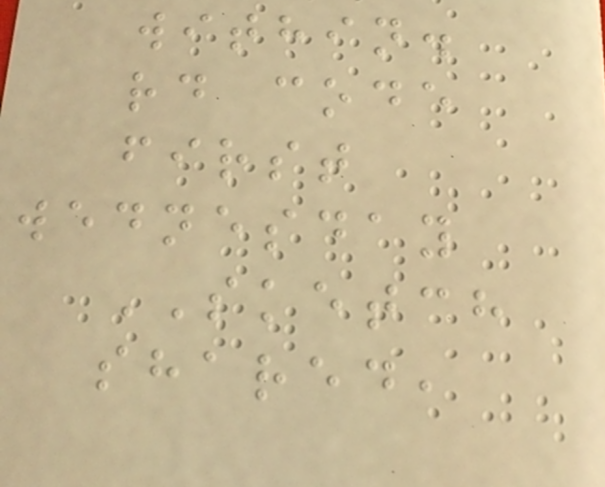within.
rd code
first
wednesday
SKETCH
shared,
